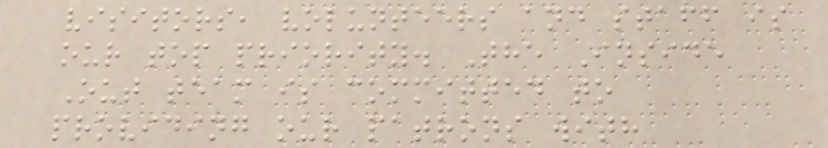visitors, volunteers and staff is
our top priority. The Inside
Out team is committed to
providing our patrons with
